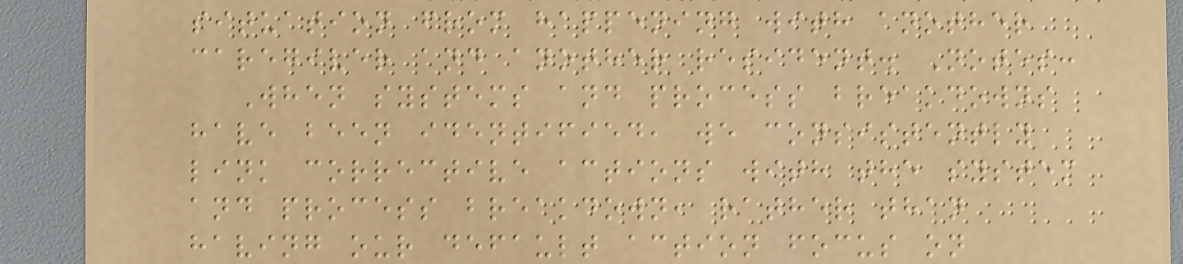situation from happening with another
caregiver and another resident. Notes:
When systems and process breakdowns
have been identified, we consistently
link corrective actions with the system
and process breakdown, rather than
having our default action focus on
